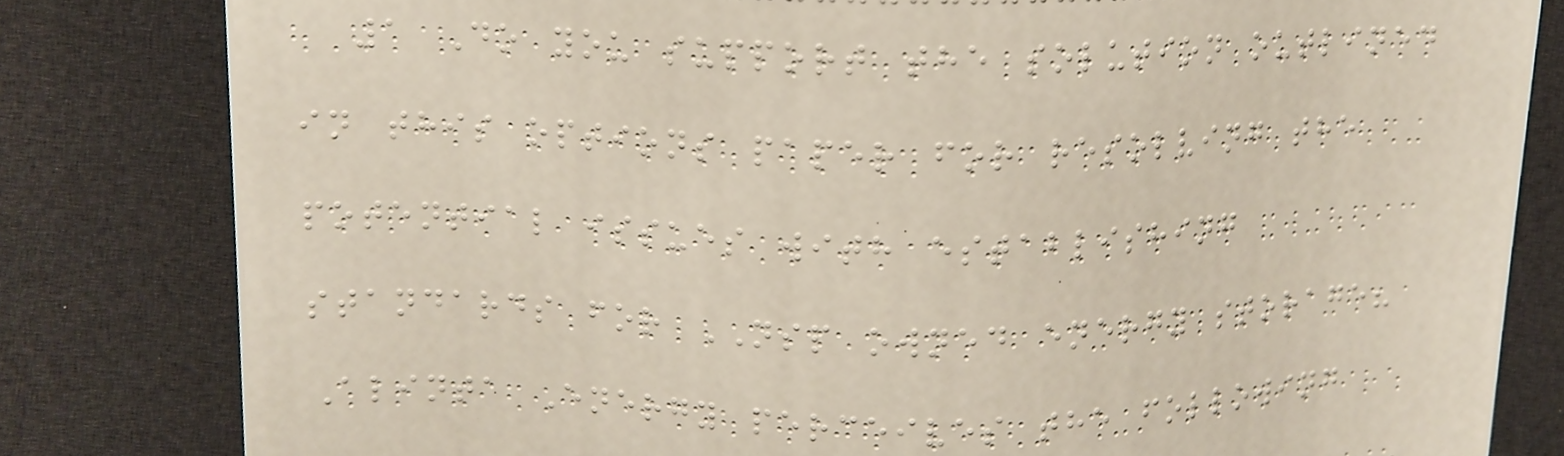1 Do you support the solution outlined
in this options paper for resolving the
potential issues with establishing
standards for NSP owned energy storage?
Alinta Energy perceives the following
